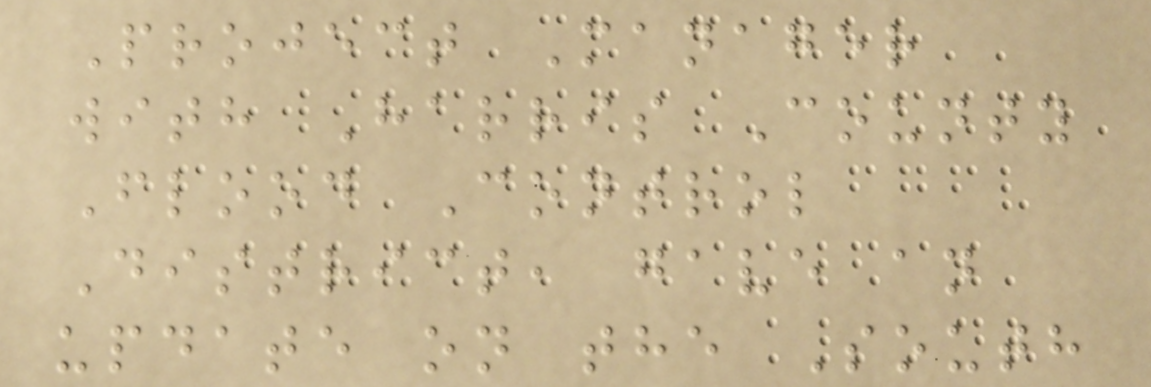Project Manager
with Harris County
Flood Control
District, gave an
update on the South
